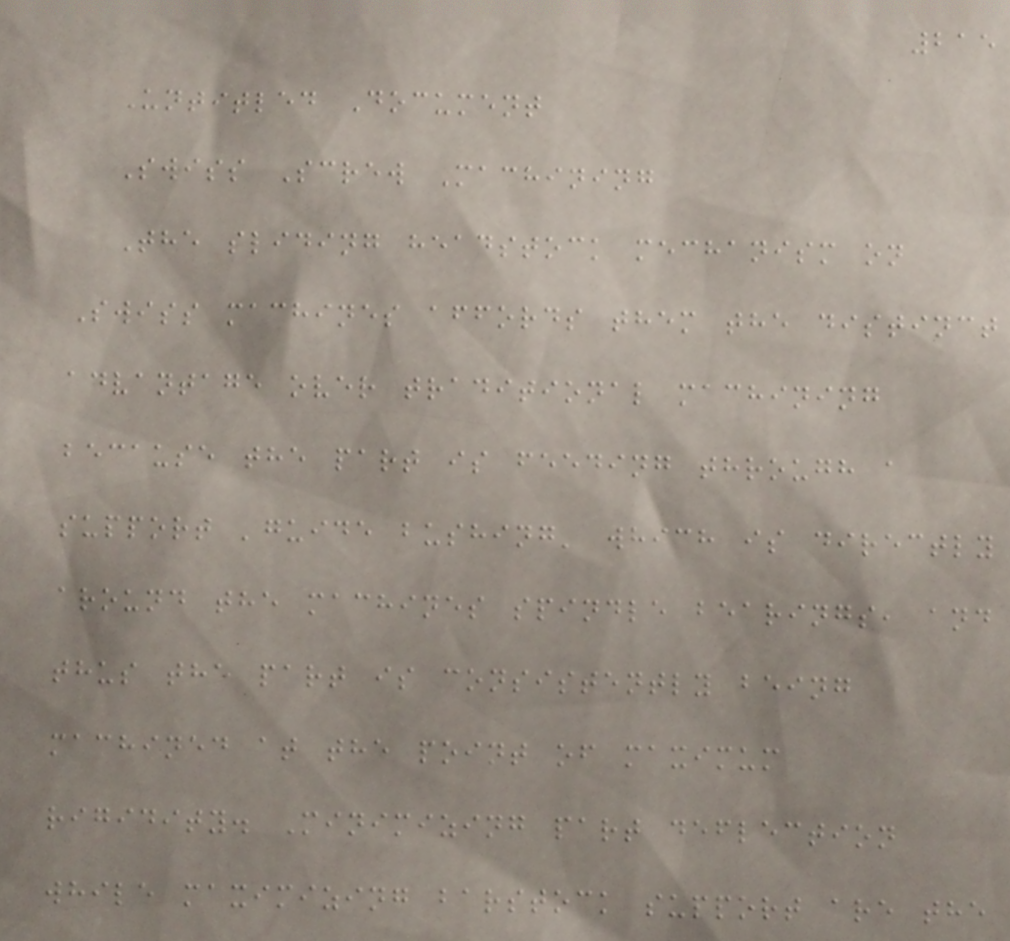215
Untitled Document
Swiss Screw Machining
The sliding headstock mechanism on
Swiss machines affords them the distinct
advantage over traditional machining
because the part is feeding through a
support 'guide bushing' which is directly
around the machines spindle bearings, and
thus the part is consistently being
machined at the point of maximum
rigidity. Minimizing part deflection
while maximizing barstock support are the
